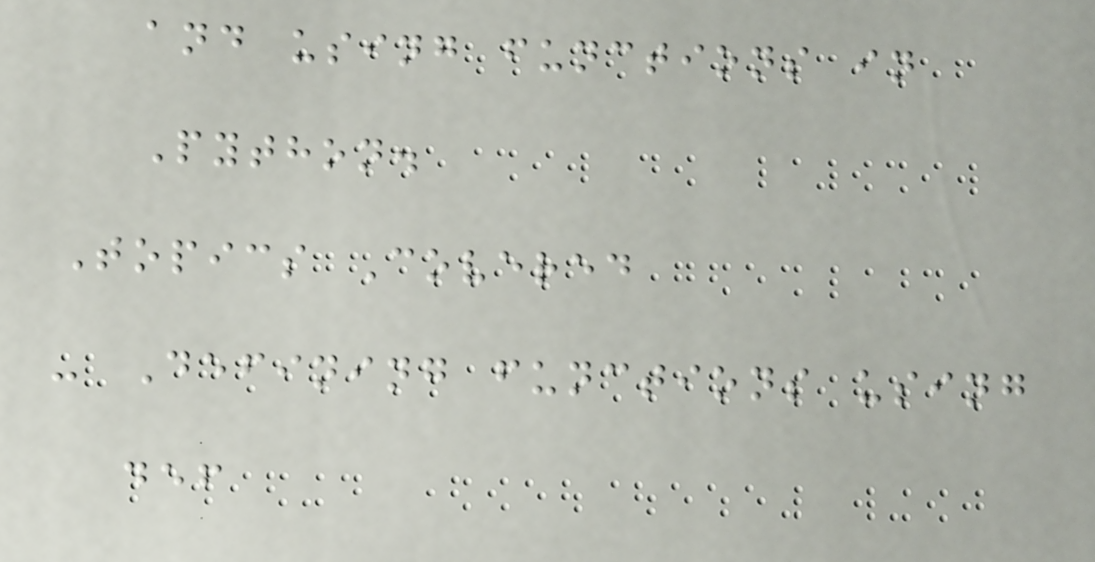and using functions in
Python.
Topics Covered
- Defining functions using
def
